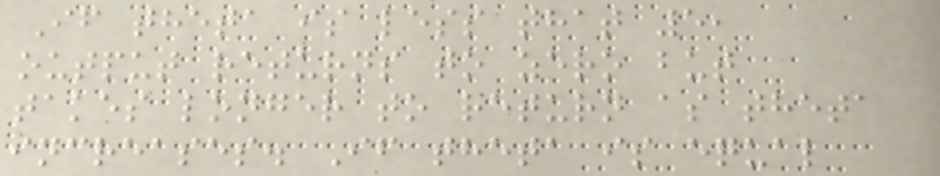If theta is less that 5,
output returns to zero but
takes longer to return as theta
increases. If theta is equal
